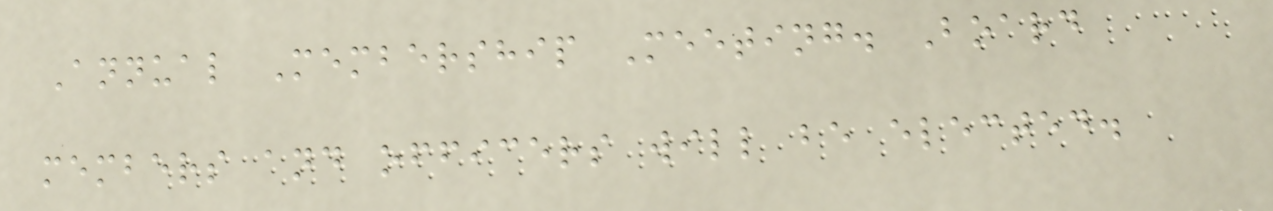Annual Membership Meeting. Board
members and officers will be elected.
